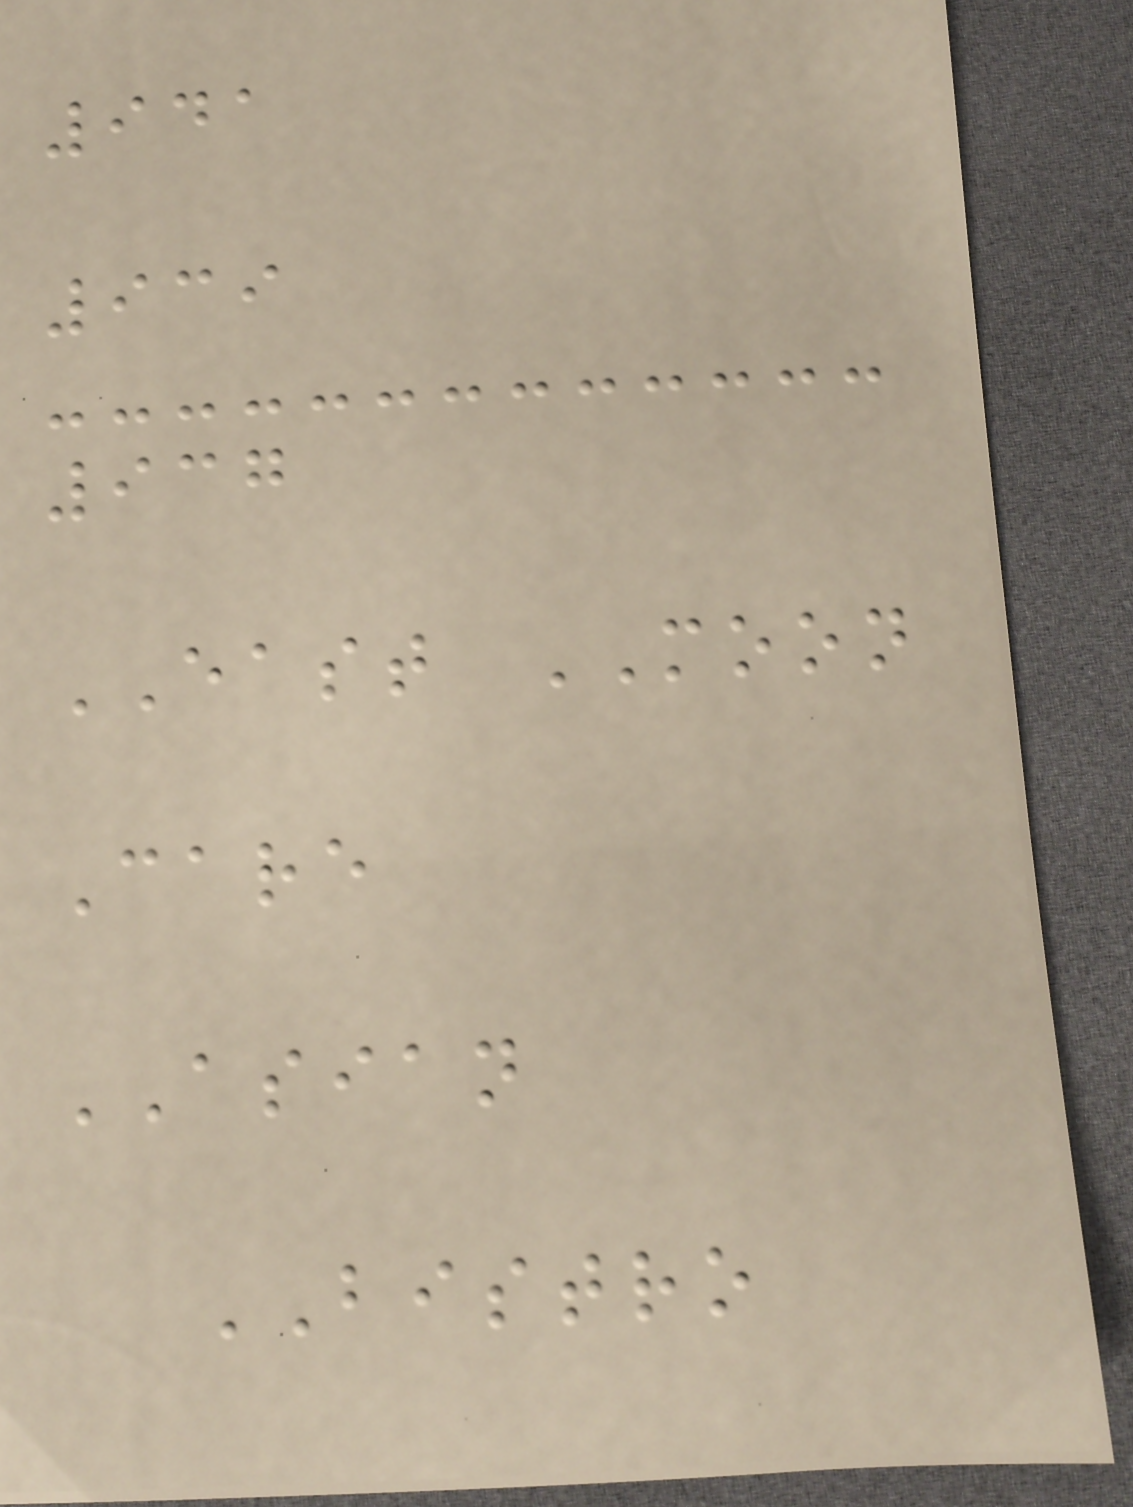941
939
937
EAST MOON
Care
ASIAN
BISTRO
